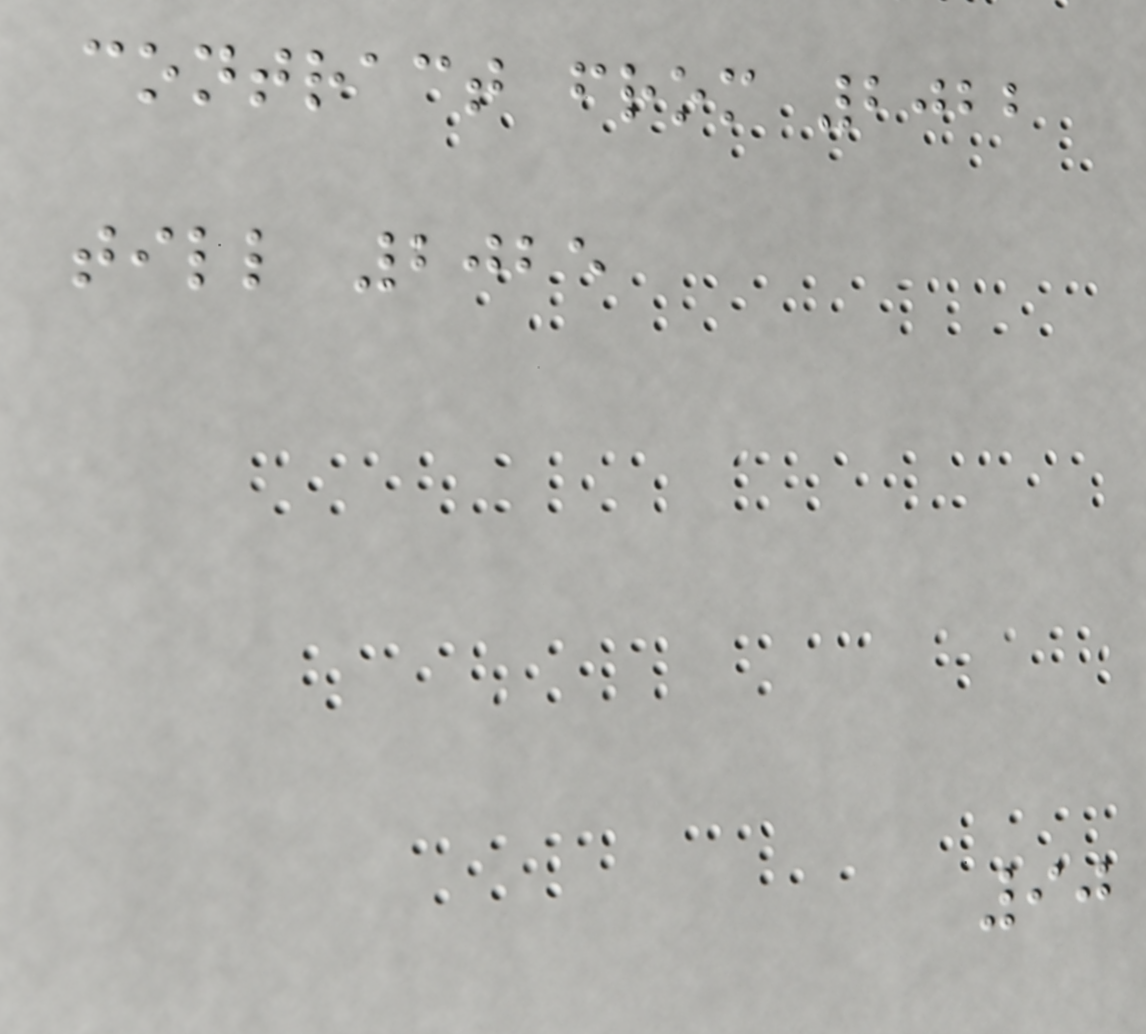contract from 2022
till 2025
90
